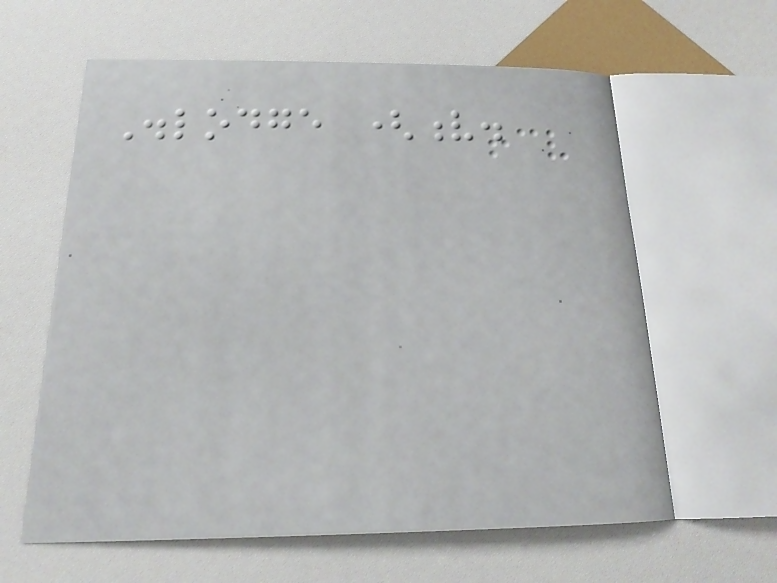Dislodge (v.
